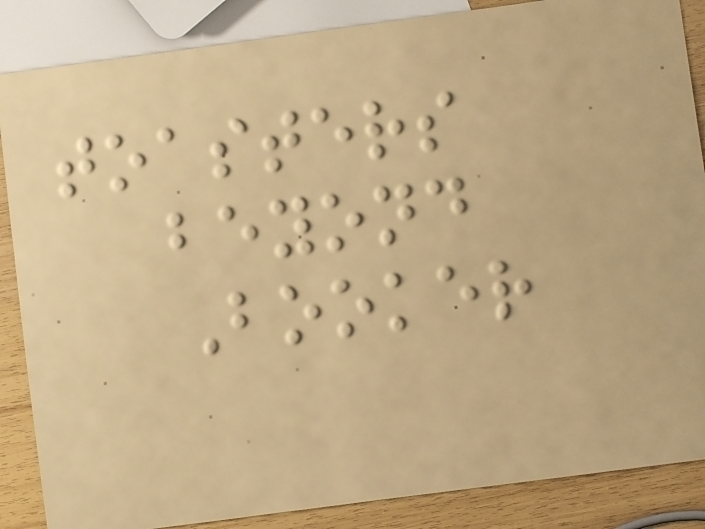toasters
beyond
Booker
